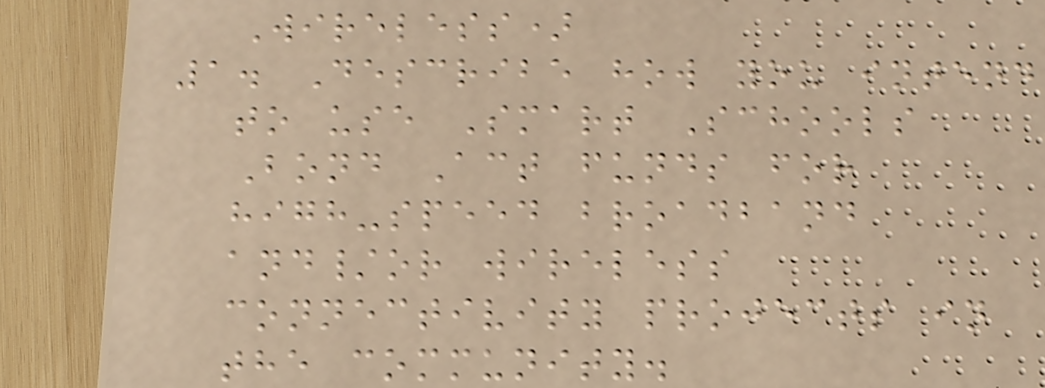Wireless)
1. Describe how you intend
to use Smart Schools
Bond Act funds for
high-speed broadband
and/or wireless
connectivity projects in
the community.
